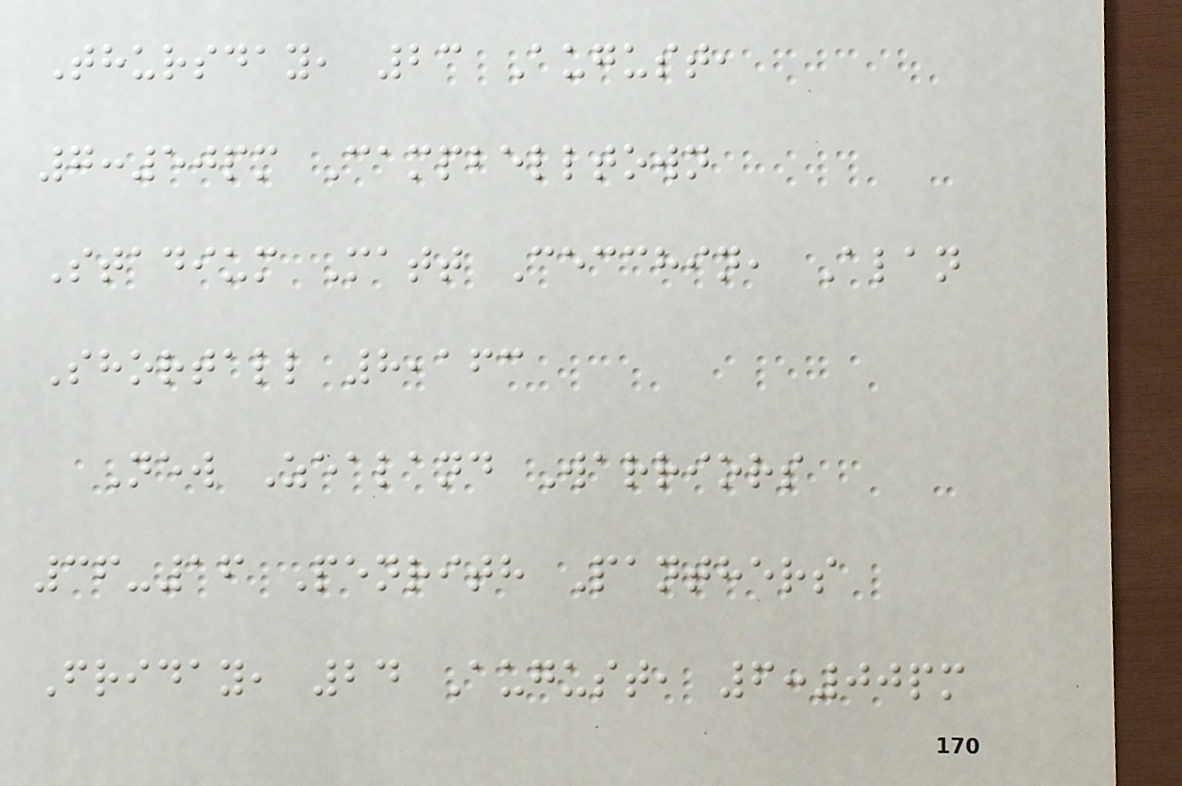Thursday, 23 August,
7:50pm Campbelltown
Stadium Matt Cecchin, Alan
Shortall 8,163
New Zealand Warriors
36-16 Penrith Panthers
Friday, 24 August, 6:00pm
